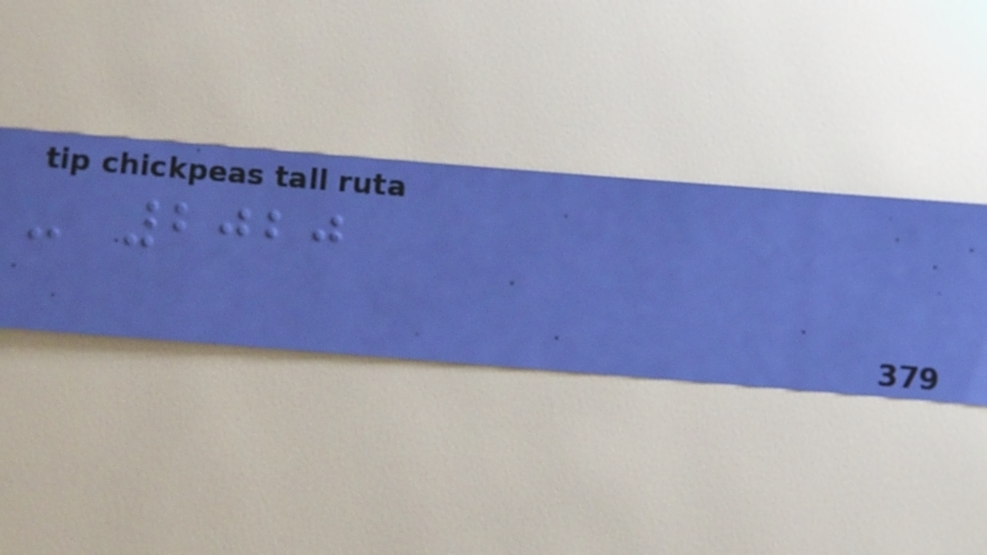- 2020
